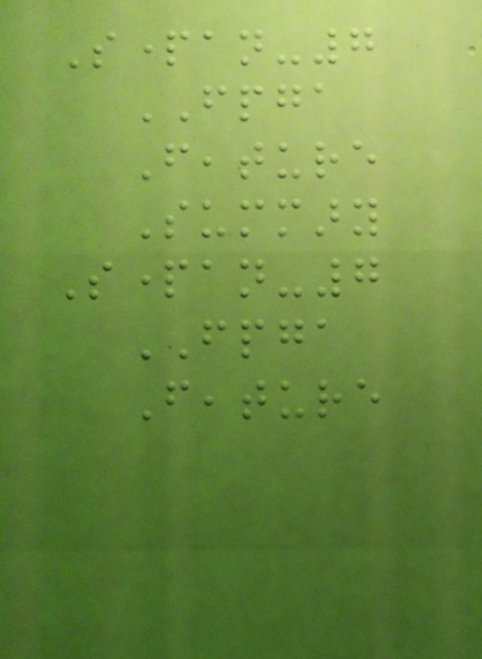Spartan-7
FPGA
Feature
Summary
Spartan-7
FPGA
Feature
